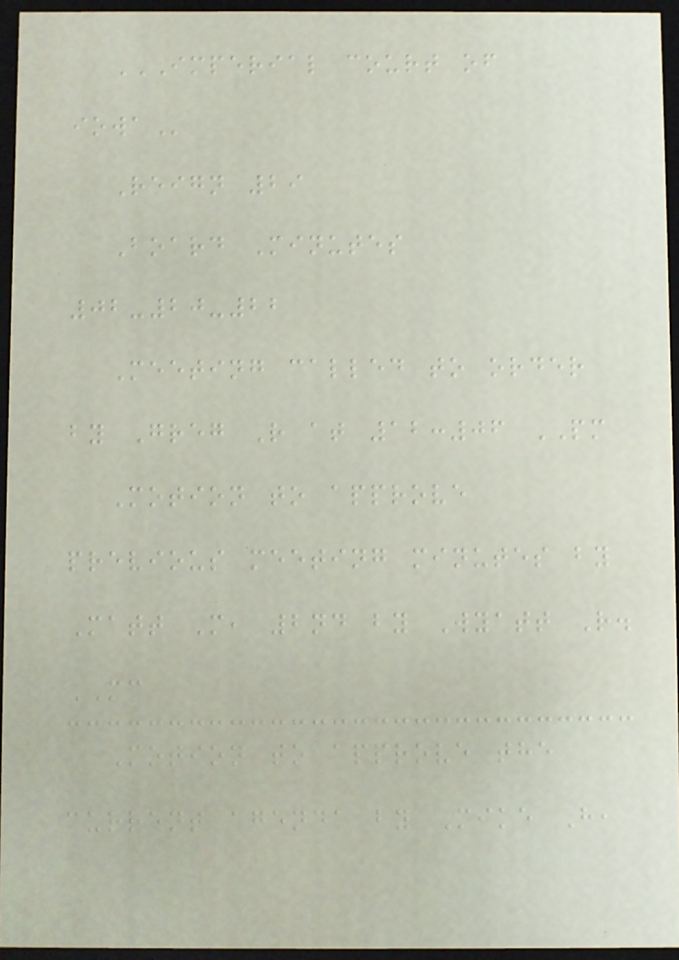IMPERIAL COURT OF
IOWA
Reign 29
Board Minutes
02-20-22
Meeting called to order
by Greg R at 12:06 PM
Motion to approve
previous meeting minutes by
Matt M, 2nd by Wyatt R.
MC
Motion to approve the
current agenda by Mike H,
